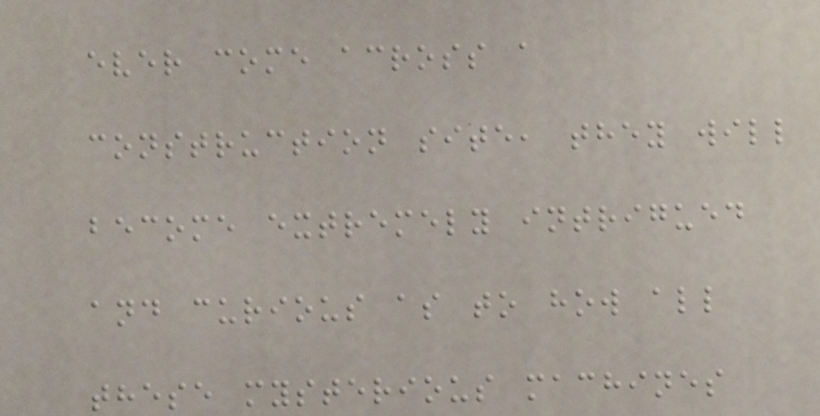ever come across a
construction site, they will
become extremely intrigued
and curious as to how all
these mysterious machines
